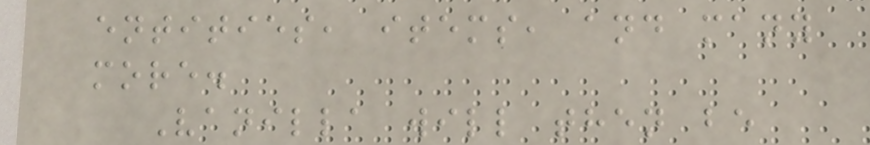entities, items, and many
more.
Vanilla will then be
